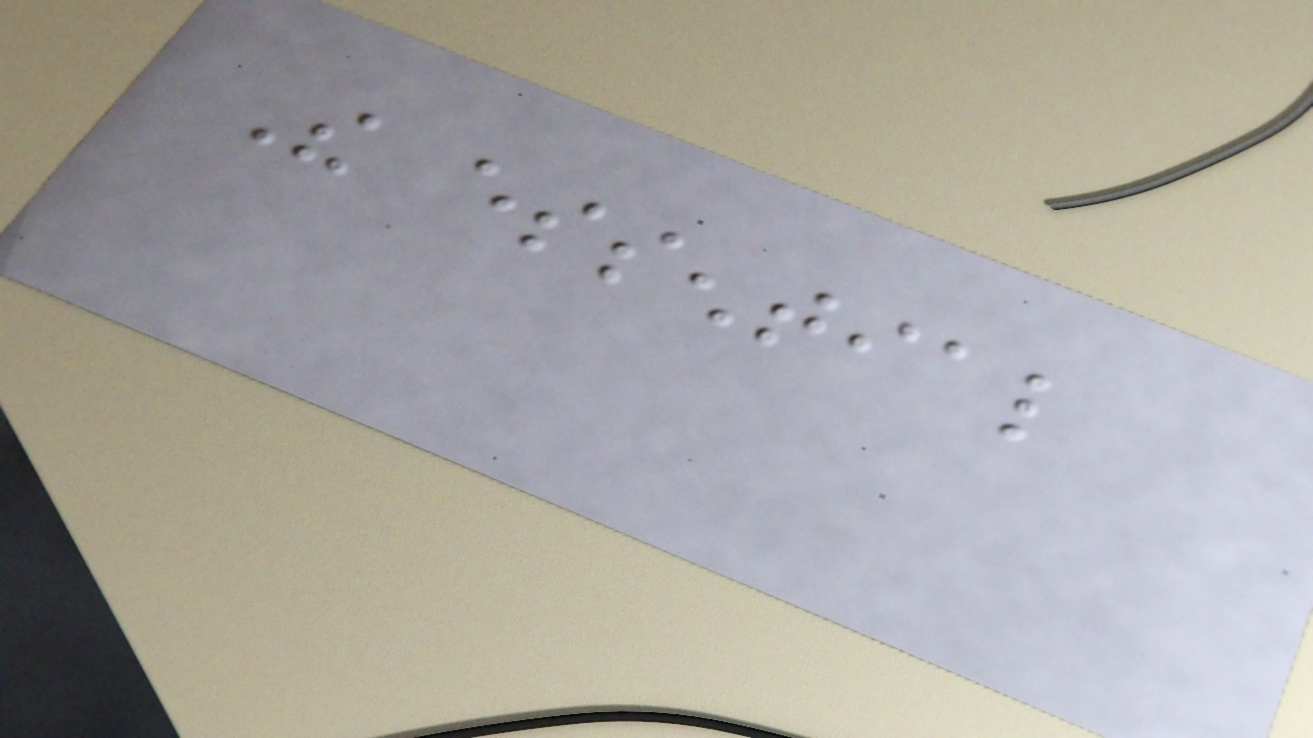The essential
